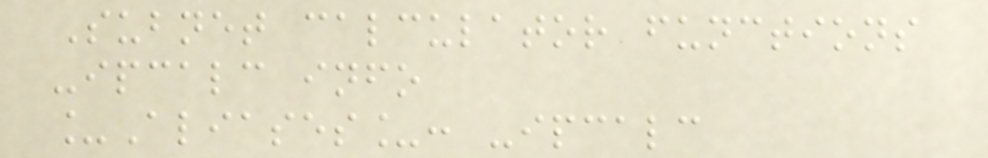Subnet calculator functions
-ipcalc info
_Aliases_: -ipcalc
